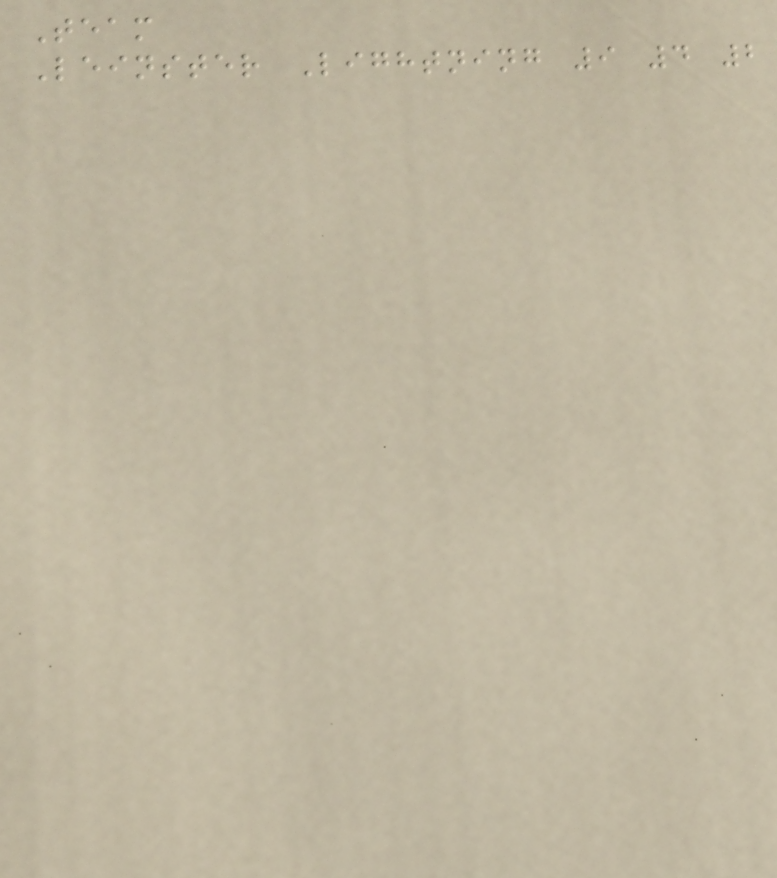Team
Leinster Lightning 9 4 2
